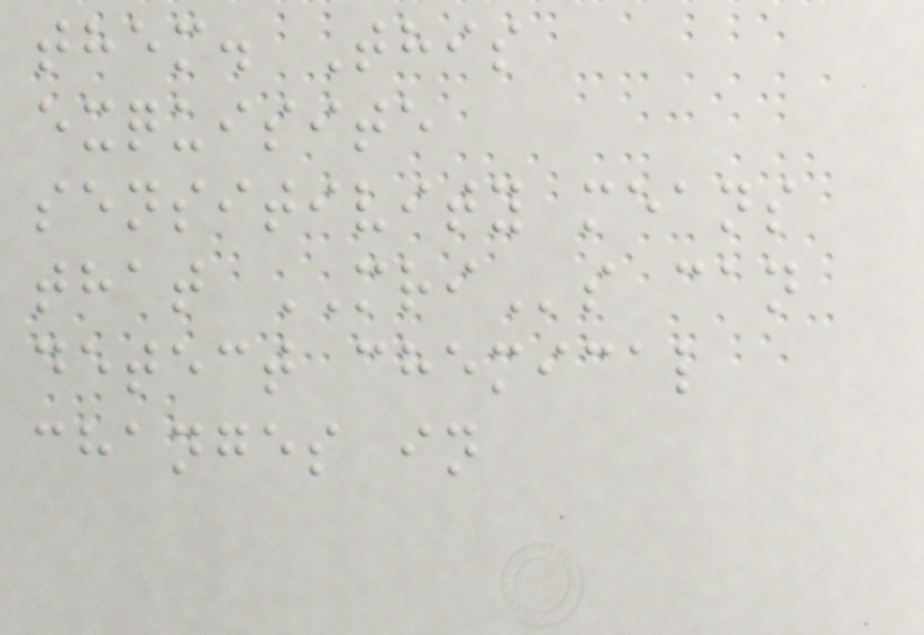them. This
exquisite
sensitivity means
that MRIs can
detect chemical
changes in
